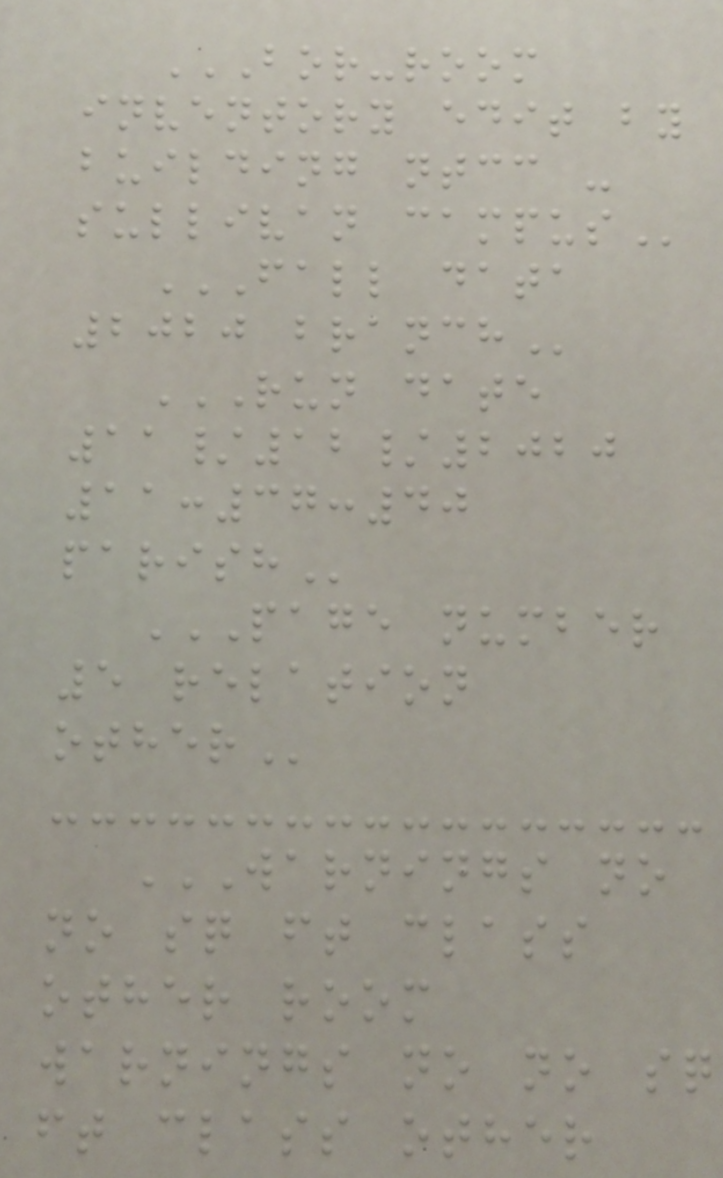BOR-ROOM
INVENTORY EDIT BY
BUILDING NTCC -
SULLIVAN CAMPUS
FALL DATA
2020 BRANCH
RUN DATE
11/12/2020
11:37:40
PARISH
PAGE NUMBER
5 RELATION
OTHER
WARNINGS NO
NO SQ FT CLASS
OTHER ROOM
WARNINGS NO NO SQ
FT CLASS OTHER
